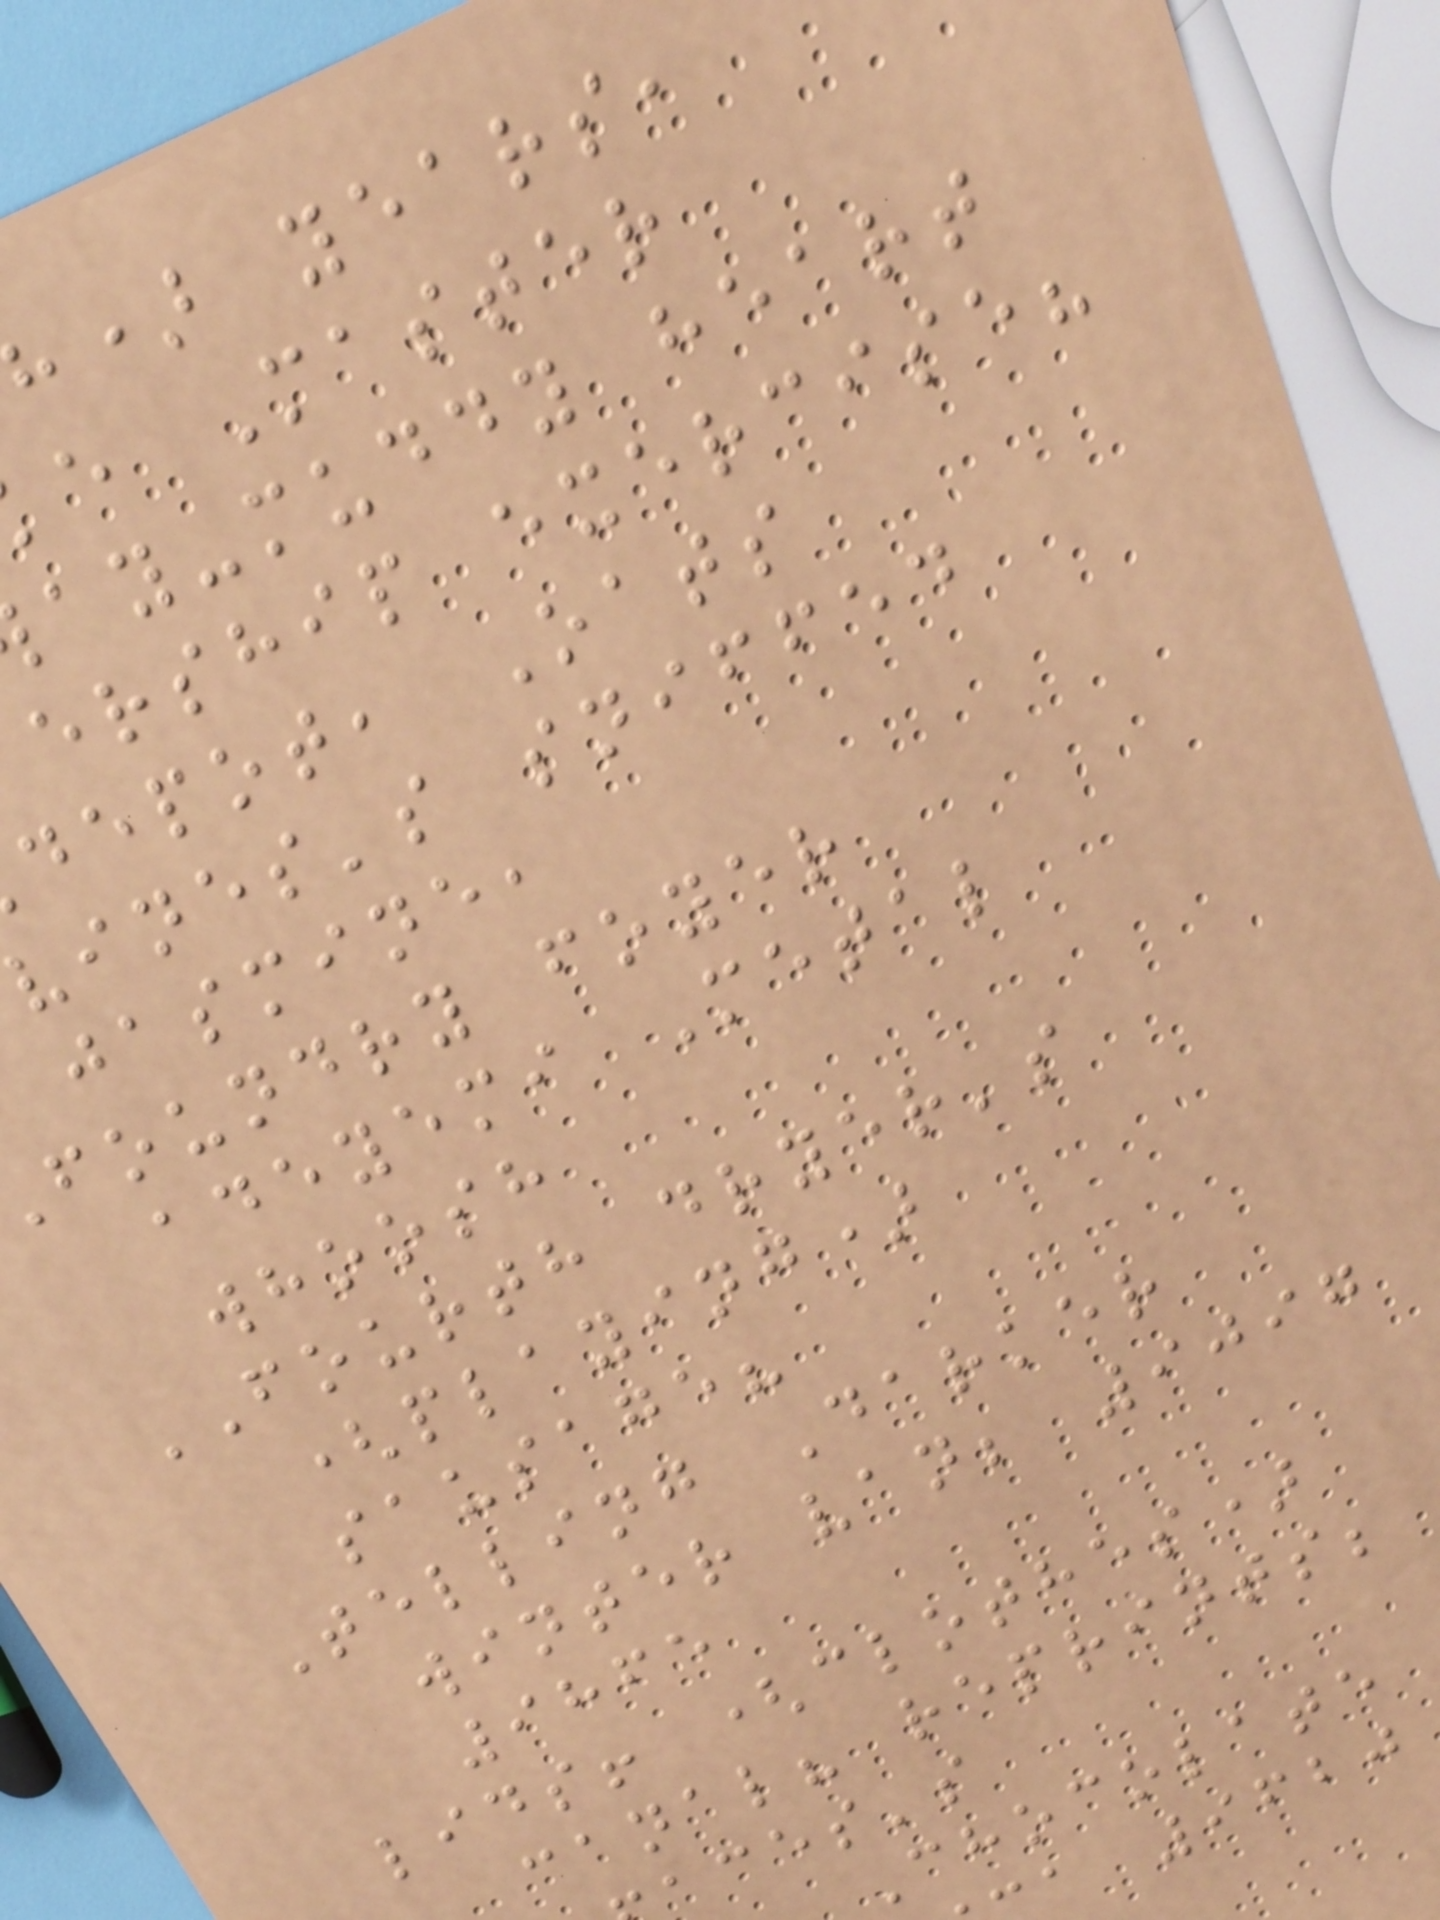) years,
e Master
ay-muddy heart
ership exercise?
depot, Oats
vines's sniffed
jasmine,
foundry foyer
adeyemi Metal
whoosh
FOURTH dryer's
(playing)
sausage?
Telling Darker
winter van; 9097
9865
lids! (clothes)
canal? reprints;
aces's
Chocolate
a 9620
